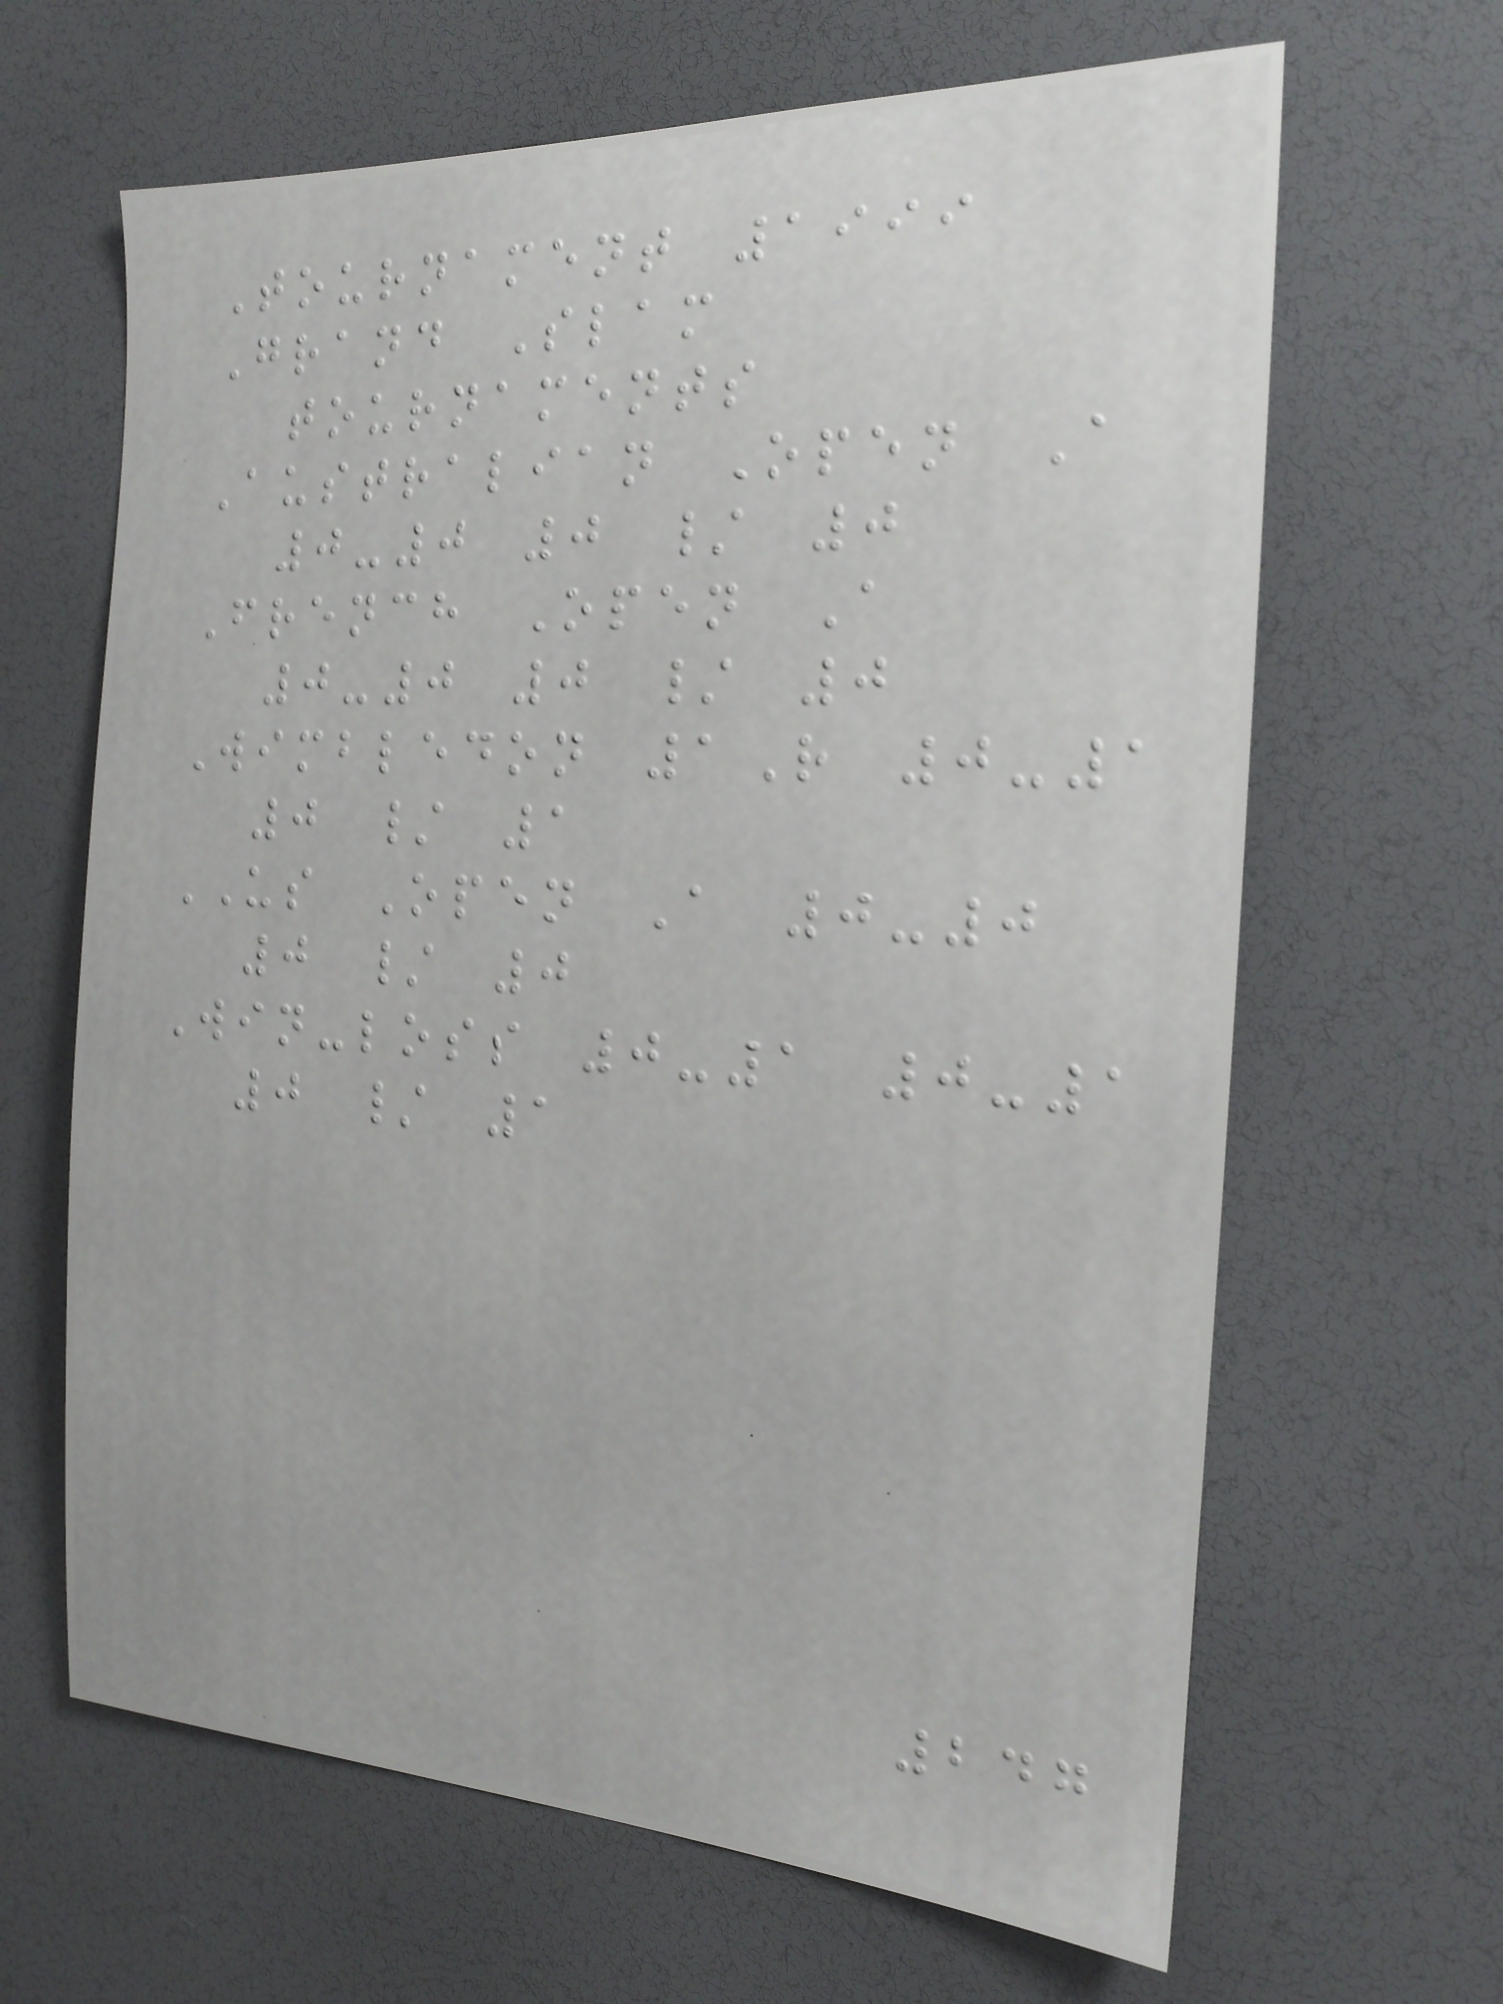Tournament 1999
Grand Slam
tournaments
Australian Open A
0-0 0 / 0
French Open A
0-0 0 / 0
Wimbledon 1R 0-1
0 / 1
US Open A 0-0
0 / 0
Win-loss 0-1 0-1
0 / 1
247
